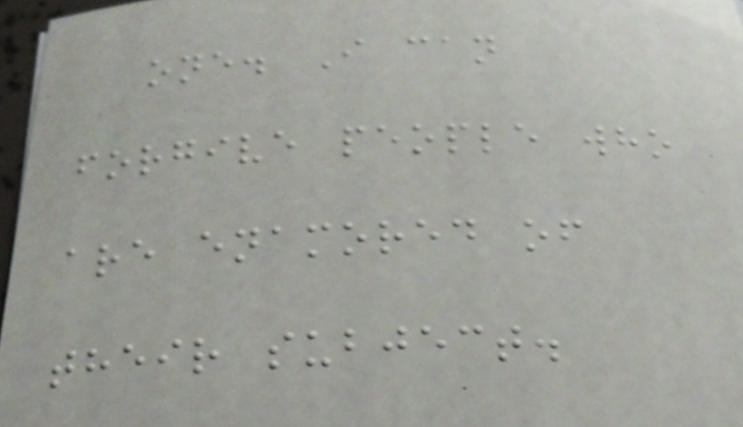one. I can
forgive people who
are enamored of
their subject.
